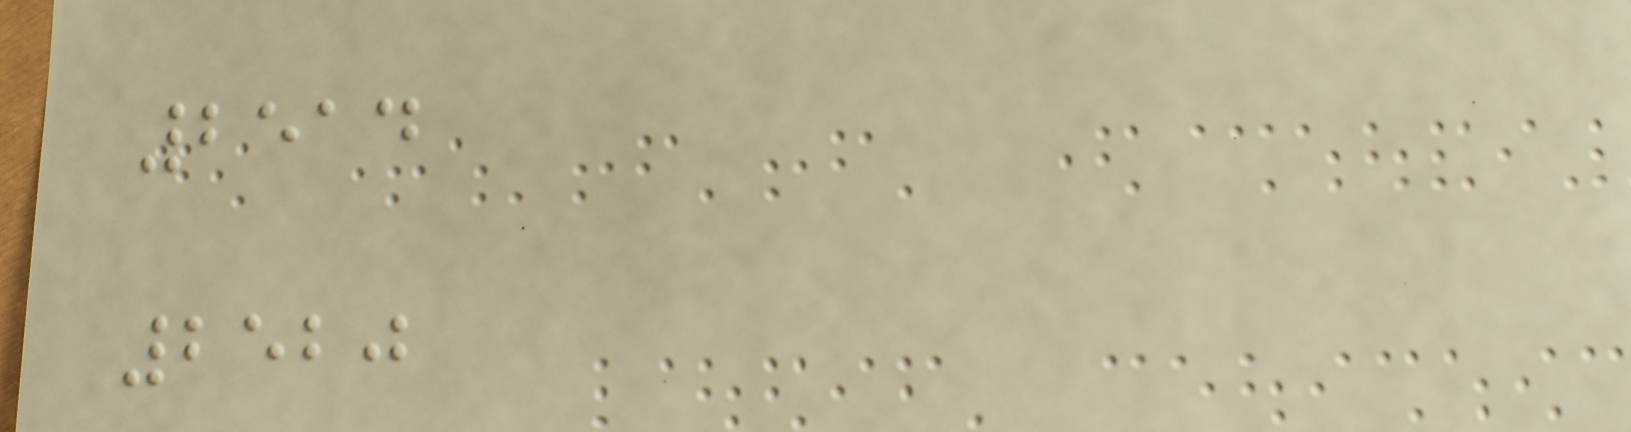2514
2520
